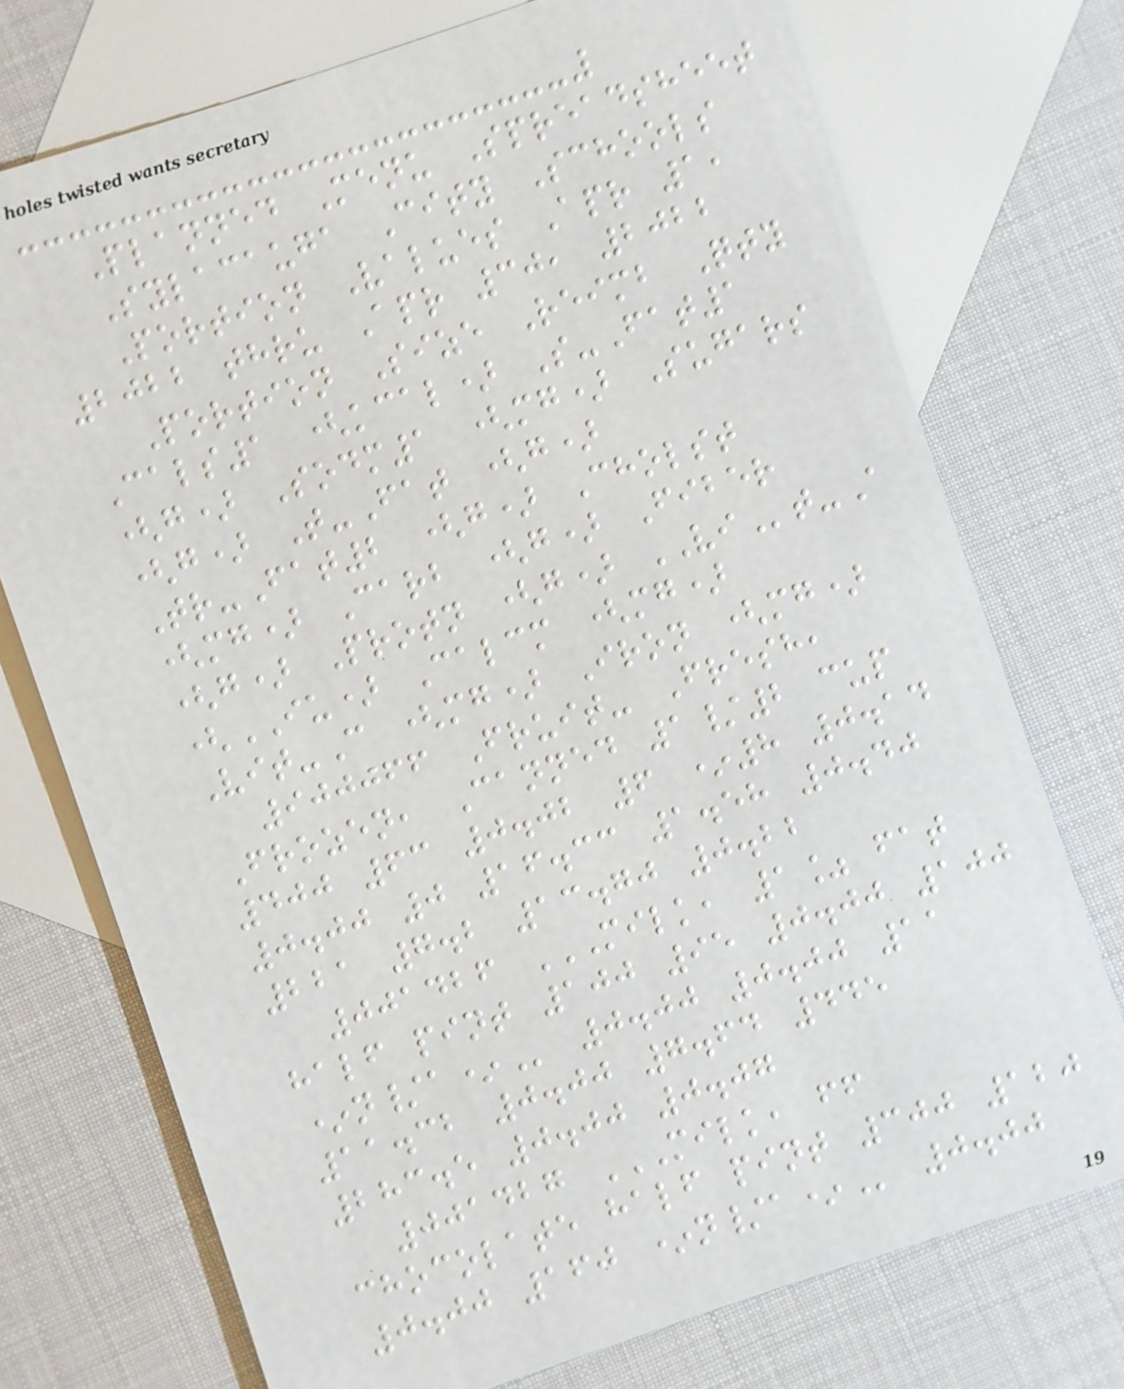Planned Menu Spreadsheet
Sylacauga City Schools
Portion Values Apr 1,
2022 thru Apr 30, 2022
Portion Size Reimb Qty
Cals1 (kcal) S-Fat1
(g) Sodm1 (mg) Sugars
(g) T-Fat (g)
Tr-Fat2 (g) Cholst
(mg) Carb (g) Fiber
(g) Protn (g) VIt-A
(IU) Calcm (mg)
Vit-C (mg) Iron (mg)
900066 Fruit- Fresh,
Frozen, Canned 1/2 cup
400 63 0.02 6 *8 0.14
0.00 0 16.33 1.58 0.40
221 7.2 13.70 0.22
001426 MILK, 1% FAT
HALF PINT 100 95 0.00 100
*N/A* 0.00 0.00 11
11.32 0.00 7.64 445
283.5 0.00 0.07
001427 MILK, FF
CHOCOLATE HALF PINT 300 120
0.00 160 *N/A* 0.00
